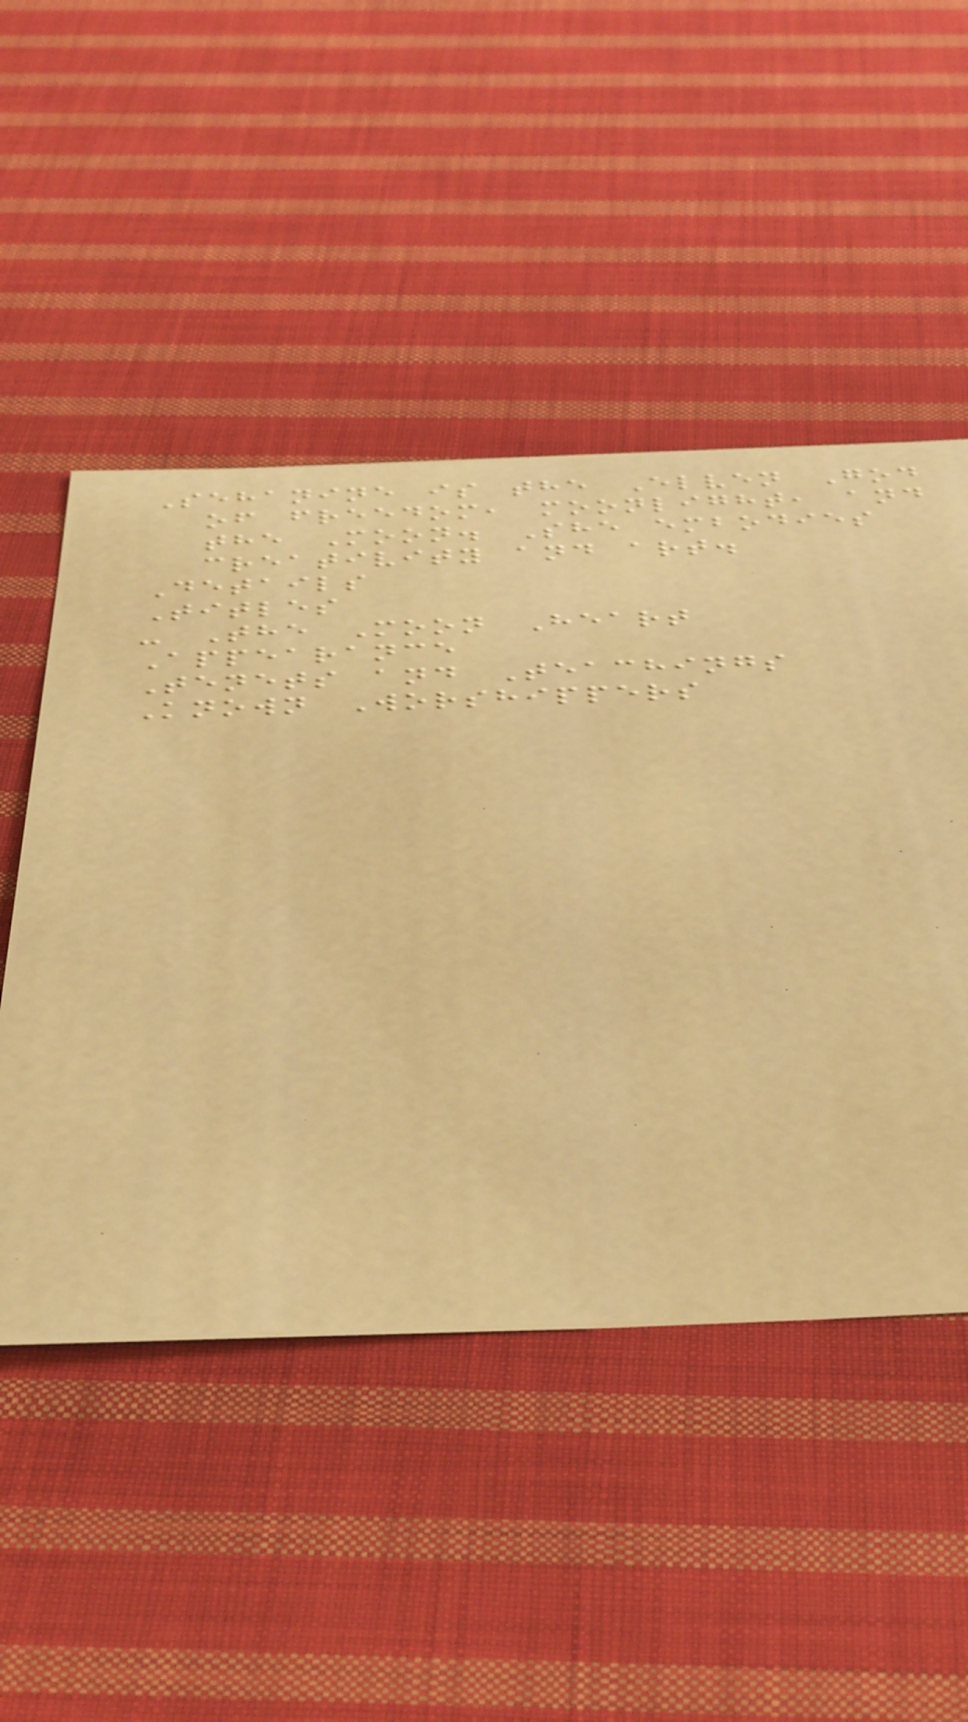Sehanine is the Elven God
of freedom, moonlight, and
the Moon. She embodies
creativity and art.
Details
Titles
- The Moon Heart
Appearance
Tenets and Teachings
Known Worshippers
